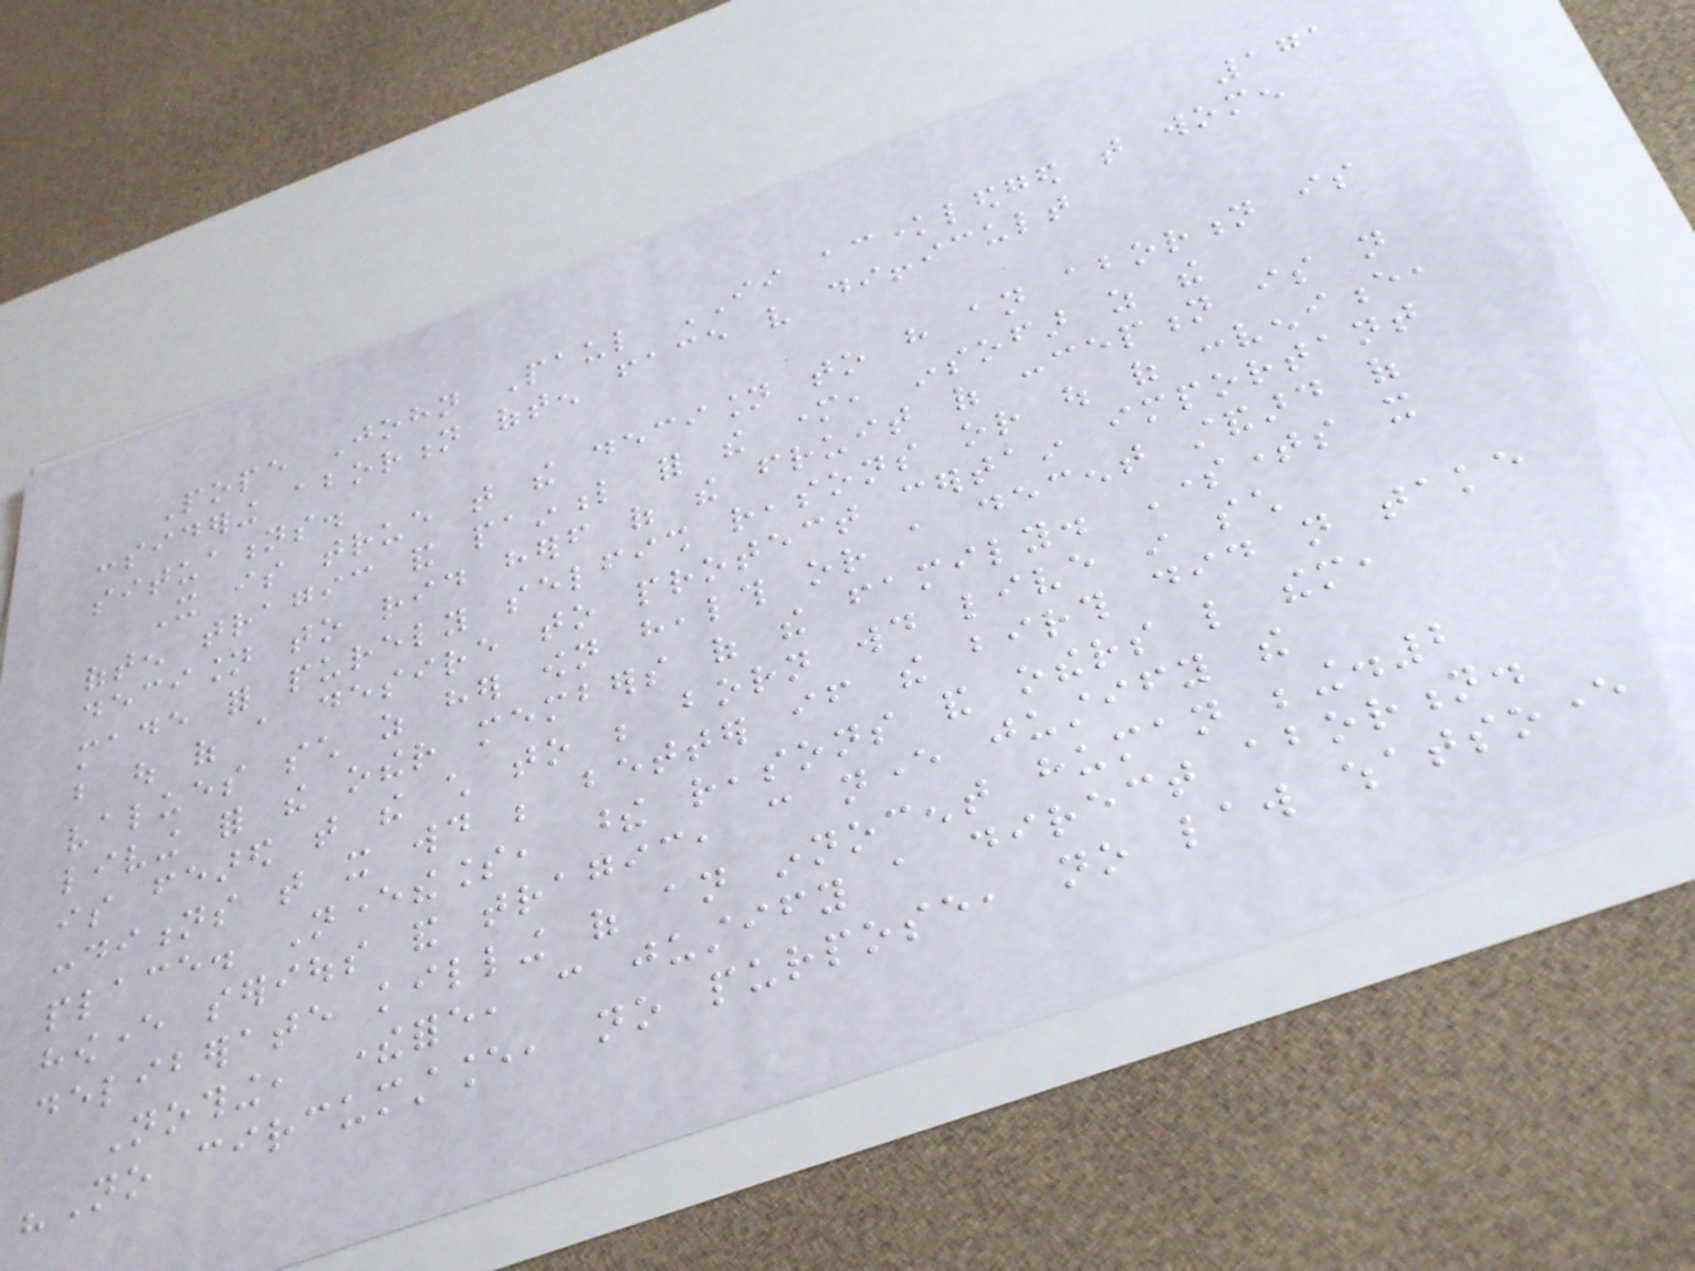171
Pope John Paul II acknowledged that women
considering abortion often face very difficult
situations.
It is true that the decision to have an abortion is
often tragic and painful for the mother, insofar as the
decision to rid herself of the fruit of conception is not
made for purely selfish reasons or out of convenience,
but out of a desire to protect certain important
values such as her own health or a decent standard of
living for the other members of the family. Sometimes it
is feared that the child to be born would live in such
conditions that it would be better if the birth did not take
place. Nevertheless, these reasons and others like them,
however serious and tragic, can never justify the
deliberate killing of an innocent human being.2
Nothing, therefore, can justify a direct abortion.
"No circumstance, no purpose, no law whatsoever
